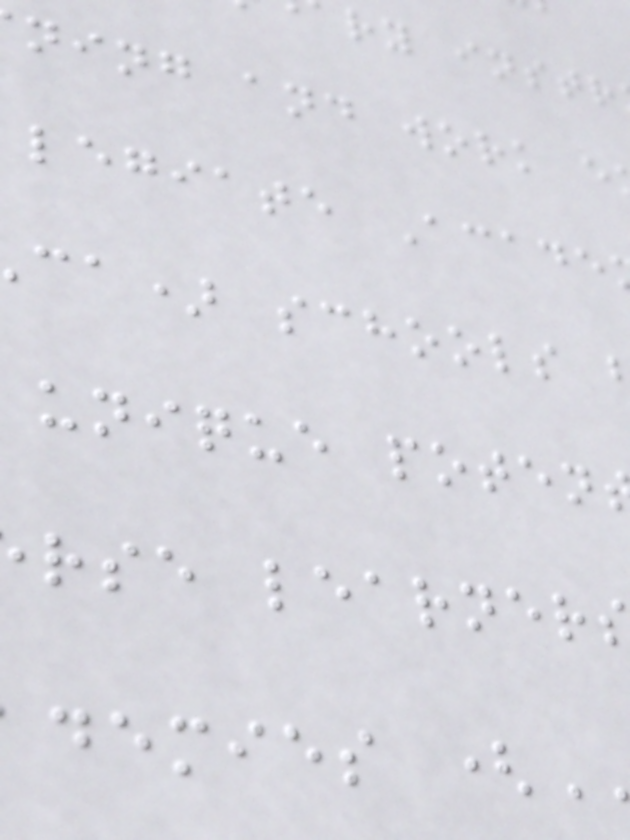ry instr
ning and work e
legiate Acade
ca) schools
unique poten
rse learner
demies (
